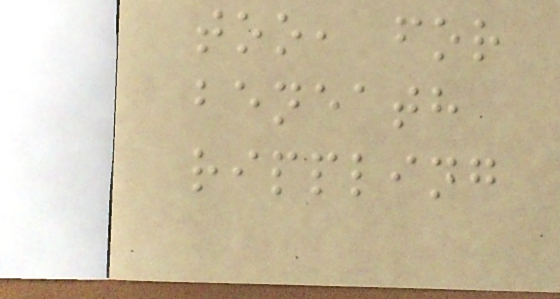too, for
beneath
rippling
